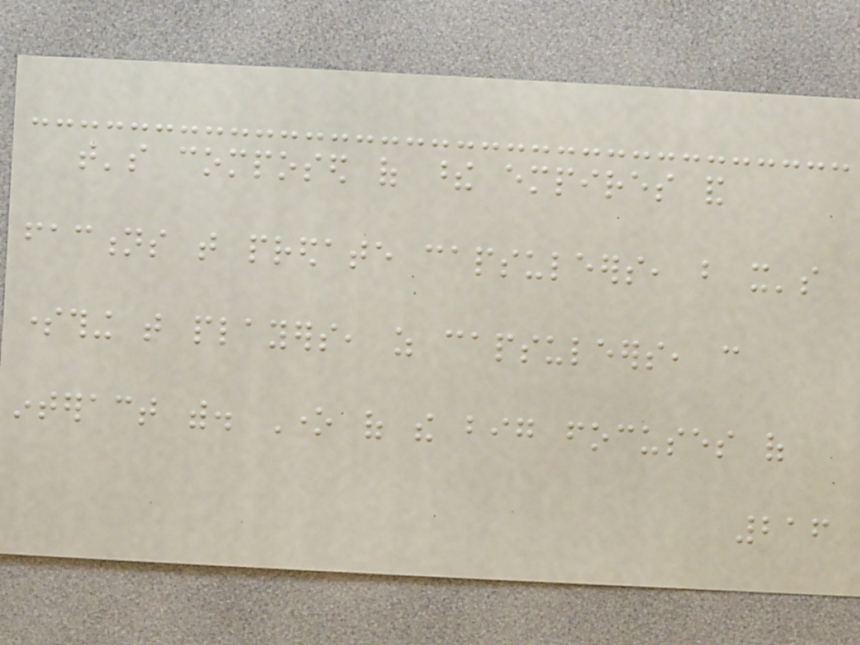that's composed of these empires and
factions that predate capsuleers, but it's
something that players, as capsuleers, can
interact with. One of the big focuses of
216
